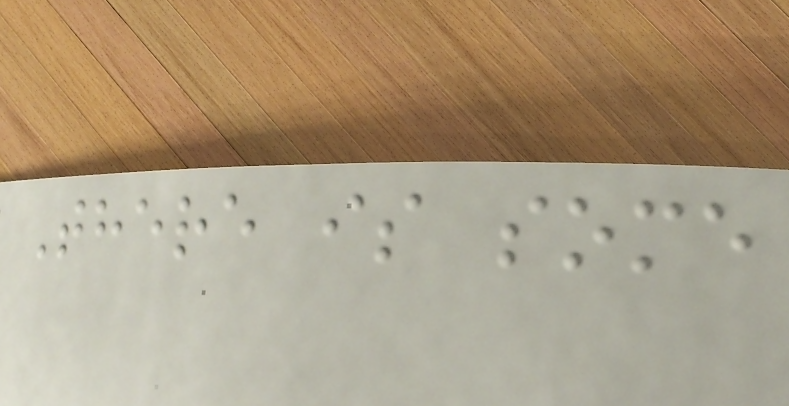There is some
